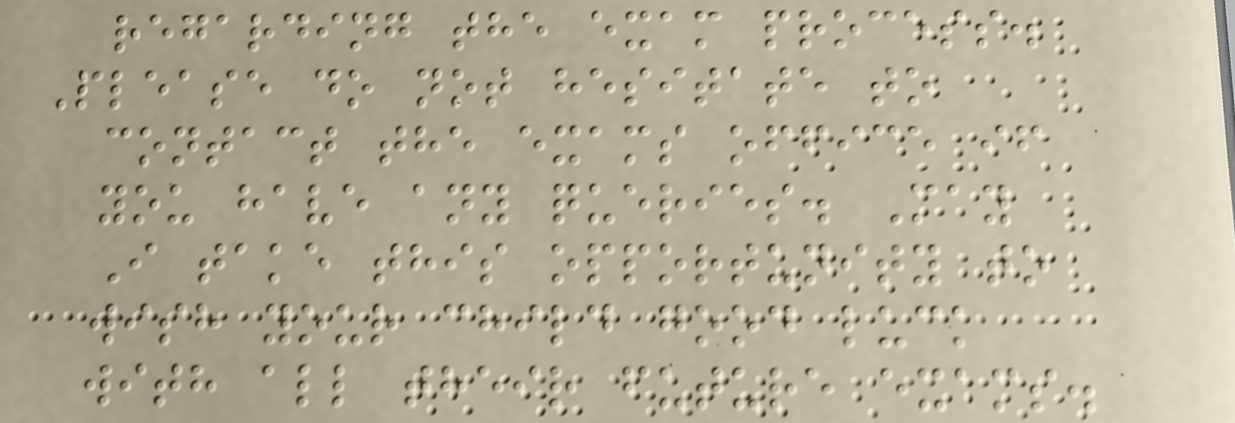regarding the exam process.
Please do not hesitate to
contact the exams office if
you have any queries. May
I take this opportunity to
wish your child good luck
with all their future exams.
